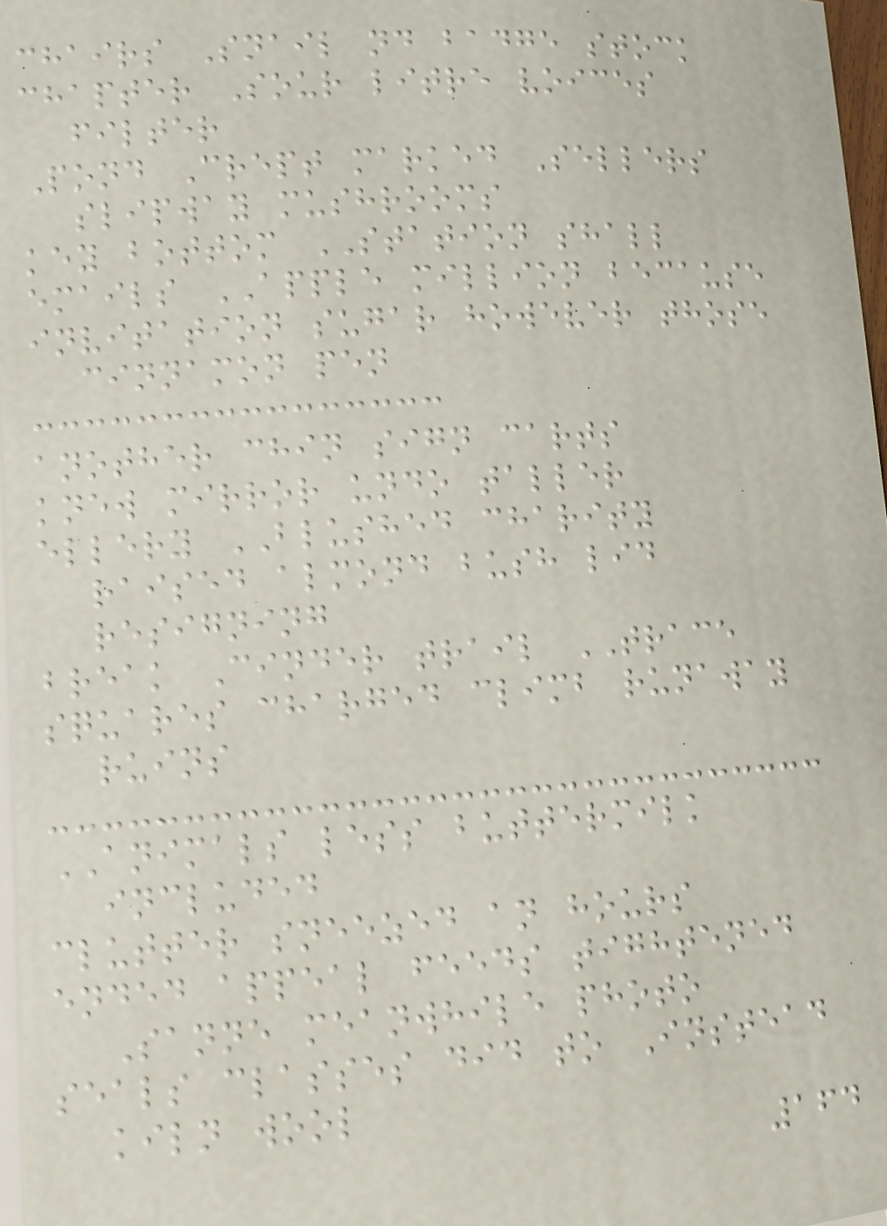chairs Snail nd badge stock
chapter Sour litre voices
filter
Pond Crept marked Sellers
slipway mushrooms
key bottom STATION shall
emails APPLE million because
invitation sugar however those
cinnamon pen
another chin sign carts
knew mirror undo taller
ellery BLUSHED charity
raised almond bush lid
resigning
break Cinder trail TRACE
squares charged climb runaway
ruins
ANIMALS less buttermilk
included
clutter sneezed an hours
ended appeal feeds tightened
Sanne meanwhile photo
seals classes did to Instead
kiln wool
164
